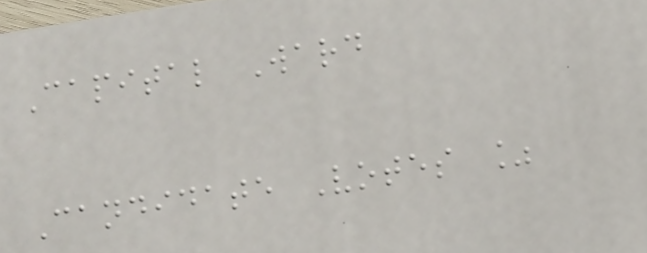Capital Ward
Candidate Votes %
